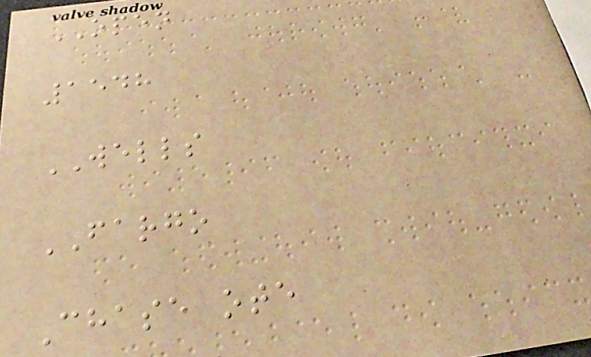OPEN
1548
WELLS
FARGO
Chase ote
